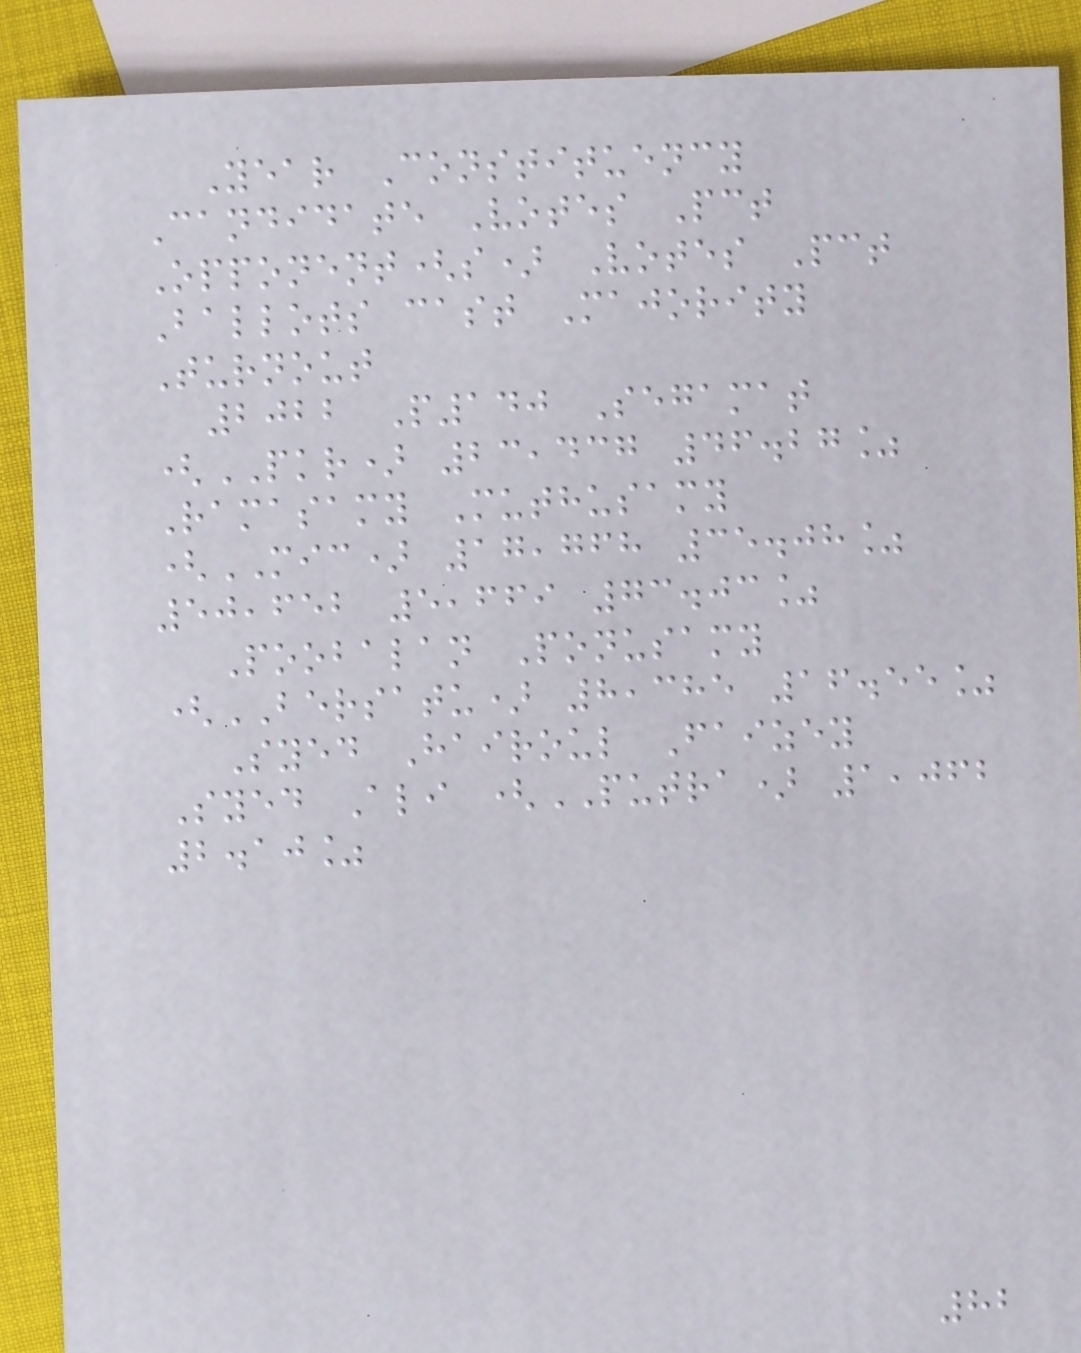Year Constituency
Candidate Votes Pct
Opponent(s) Votes Pct
Ballots cast Majority
Turnout
2022 P140 Segamat
(PKR) 23,437 46.27%
Ramasamy Muthusamy
(MIC) 17,768 35.08%
50,652 5,669 73.03%
Poobalan Ponusamy
(BERSATU) 8,385 16.55%
Syed Hairoul Faizey
Syed Ali (PUTRA) 1,062
2.10%
82
